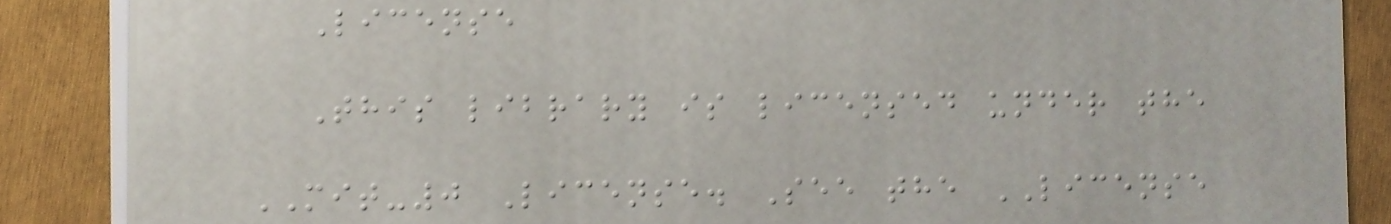License
This library is licensed under the
MIT-0 License. See the LICENSE
